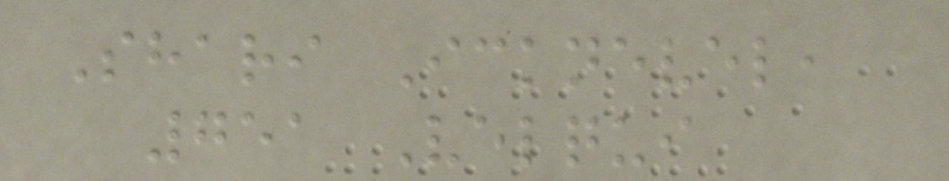Shari Icknevel,
751 Velqui
